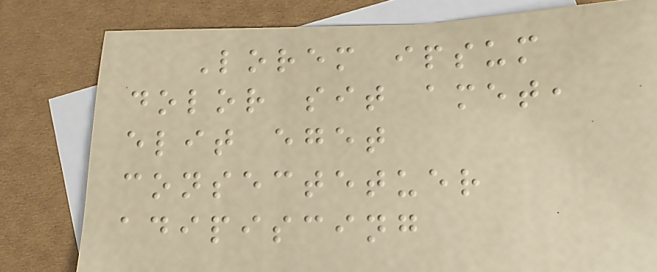Lorem ipsum
dolor sit amet,
elit eget
consectetuer
adipiscing
